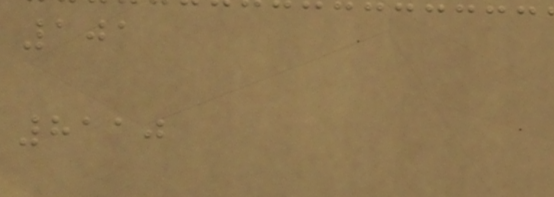101
8110
